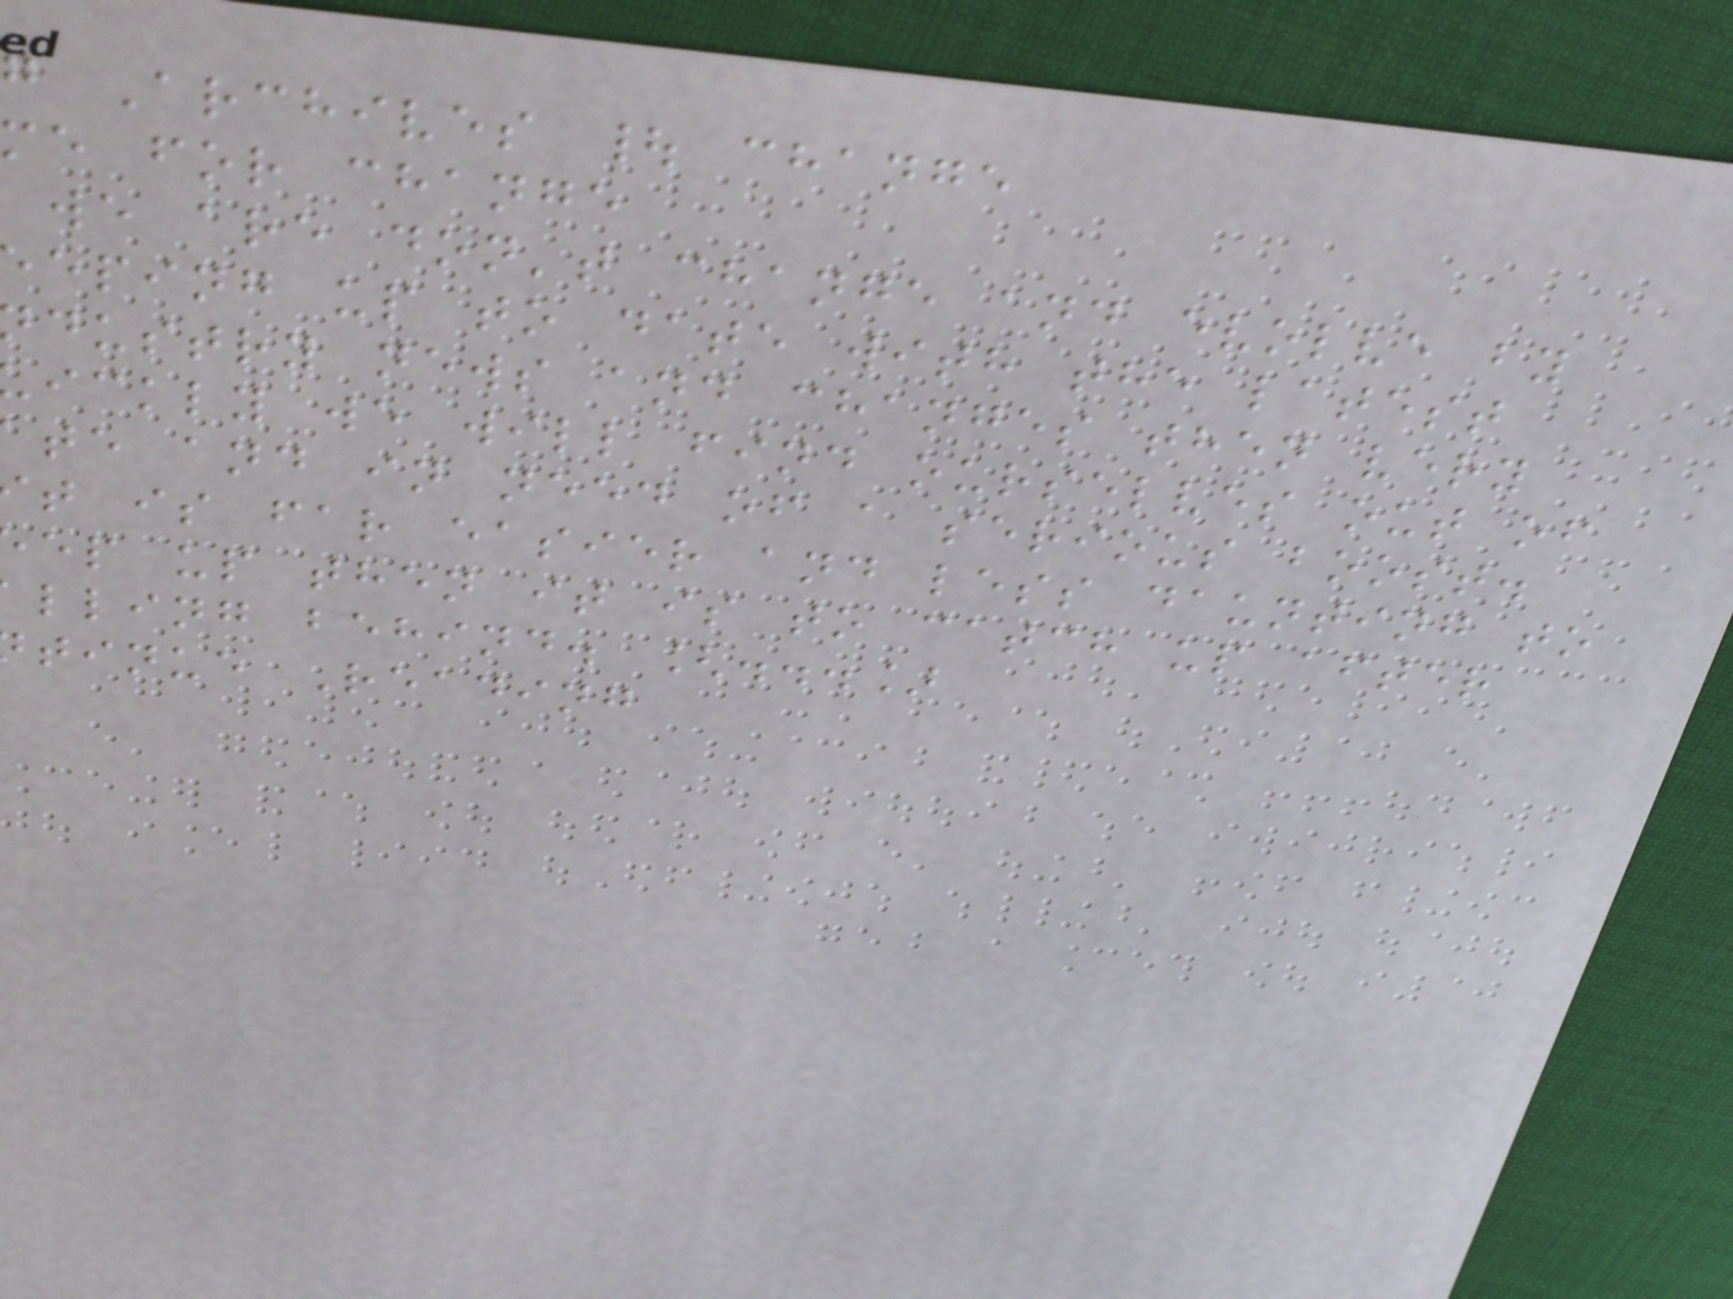g Archives | change
me for change
we are don't change and evolve by
eping up to date with the latest
dustry news and changes then very
ickly we will find ourselves out of
te and in need of a serious boost.
t is far easier and less daunting to
ep up then it is to catch up after
lling behind. [...]
tinue Reading
